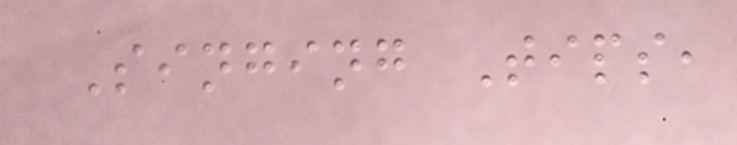Singing Tips,
